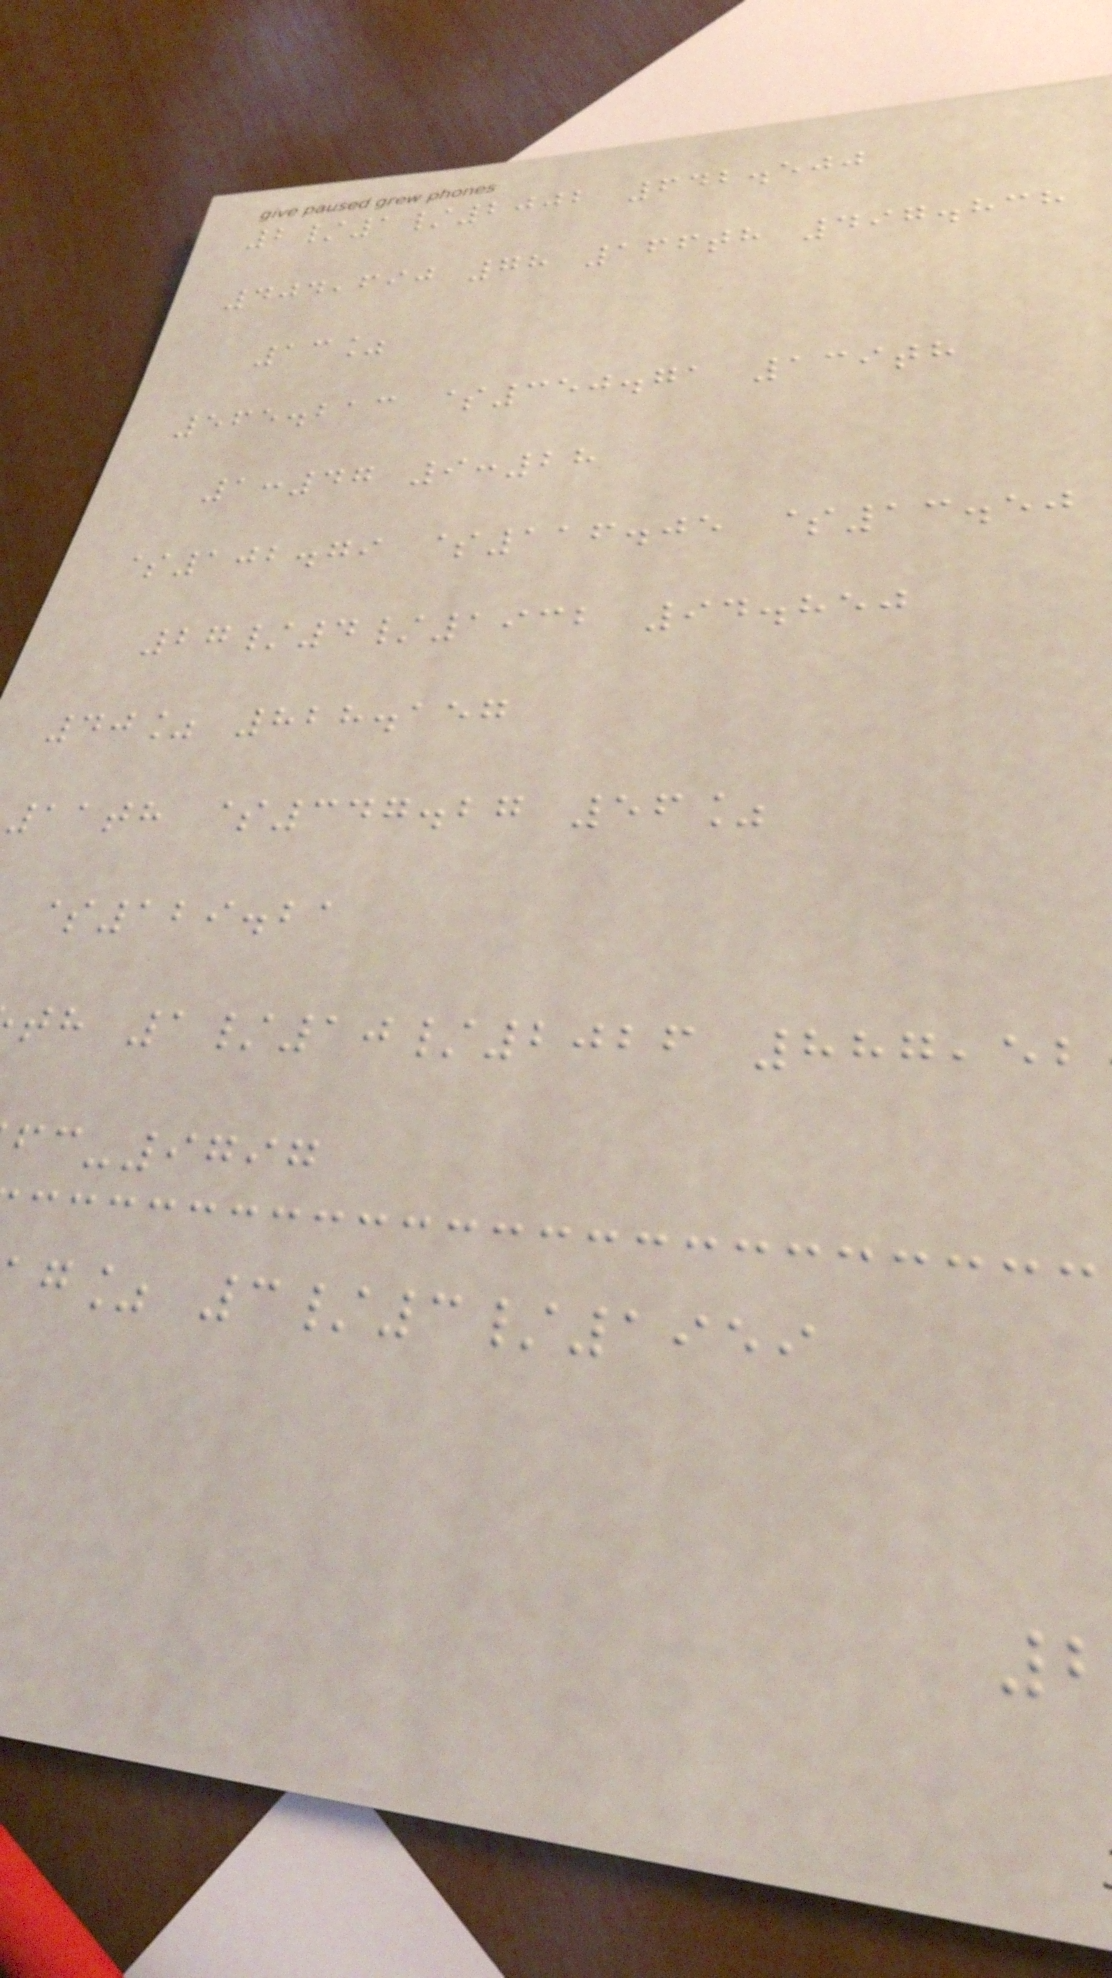2/1/2002 642.500
404,690 78 166th 497.838
13%
565.213 $350.71 139th
1:47 9:28
$102.79 $116.05 $13.50
27/4/1932 94.850
40% 828.157
11th $347.27 56%
$129.21
th 1/10/2026 887,52
-9797
g% 3/3/1959
